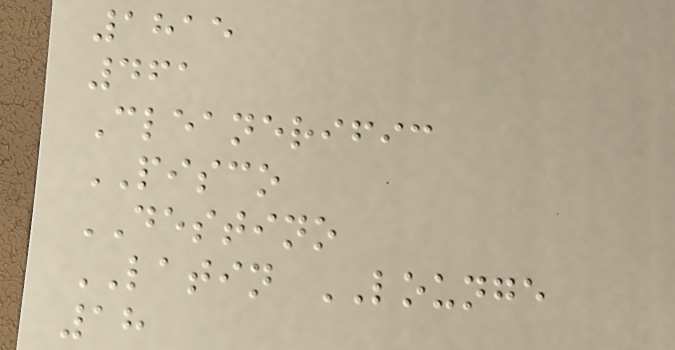1815
461
Cleanerific
PISCO
DESTINO
LATIN LOUNGE
18
